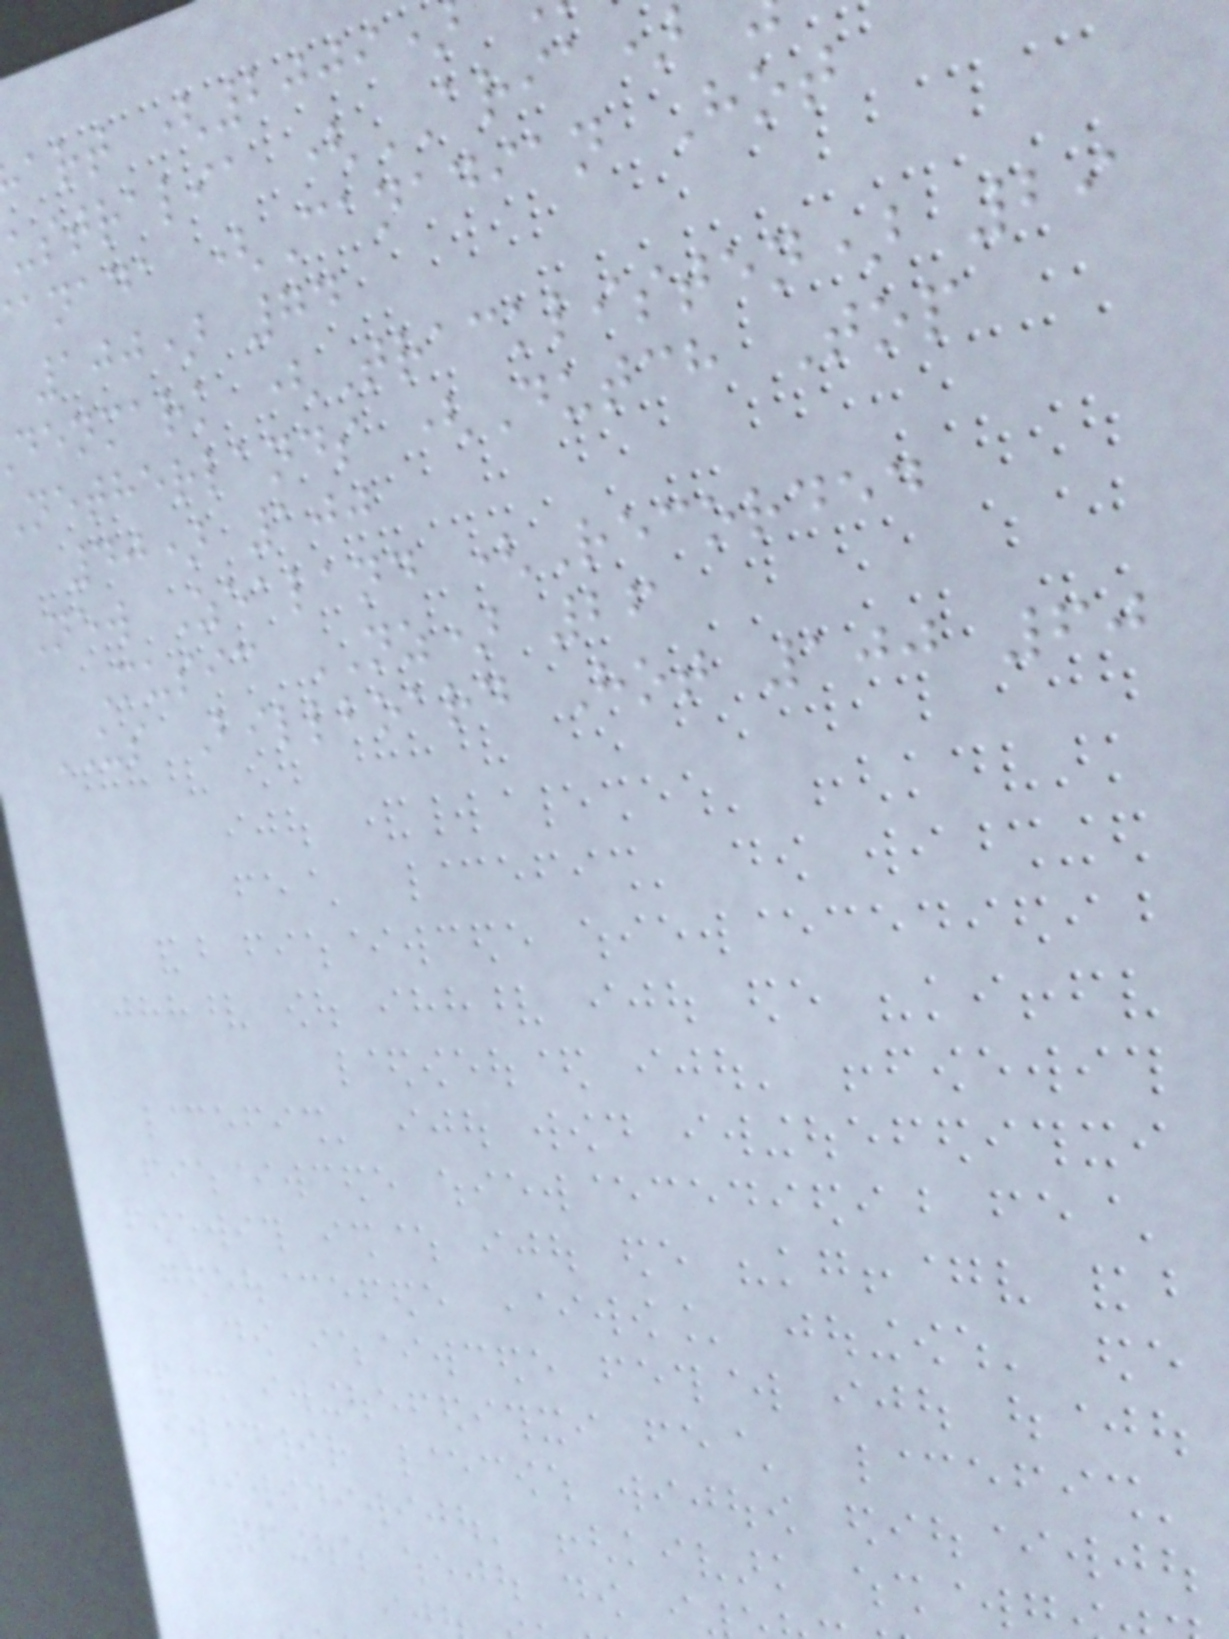art (2009
ustralia (ARIA)
anada (Canadian Hot
100) 74
denmark (Tracklisten) 29
netherlands (Dutch Top
40) 100
New Zealand (Recorded
Music NZ) 26
US Billboard Hot 100 60
